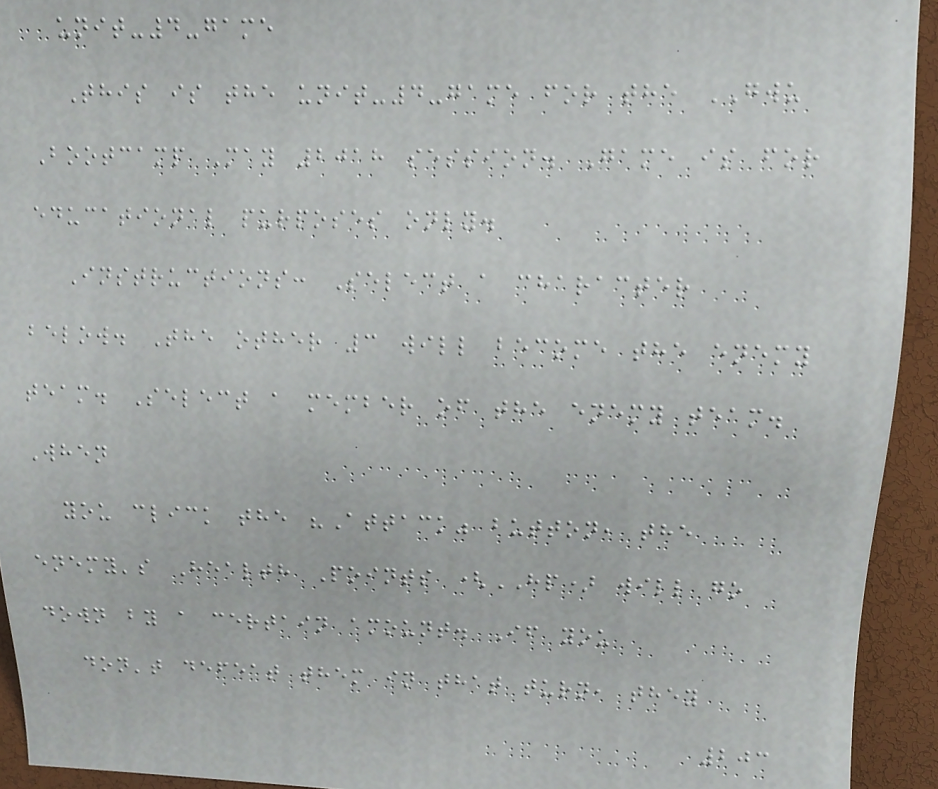unit-4-game
This is the unit-4-game for the GWU
Bootcamp May 2018 session. Game is for
educational purposes only.
Instructions: Select a character
below. The other 3 will become the enemy
team. Select a member of the enemy team.
When
you click the "Attack" button, the
enemy's Health Points (HP) will go
down by a certain amount. If you
don't defeat them in that turn, they
203
